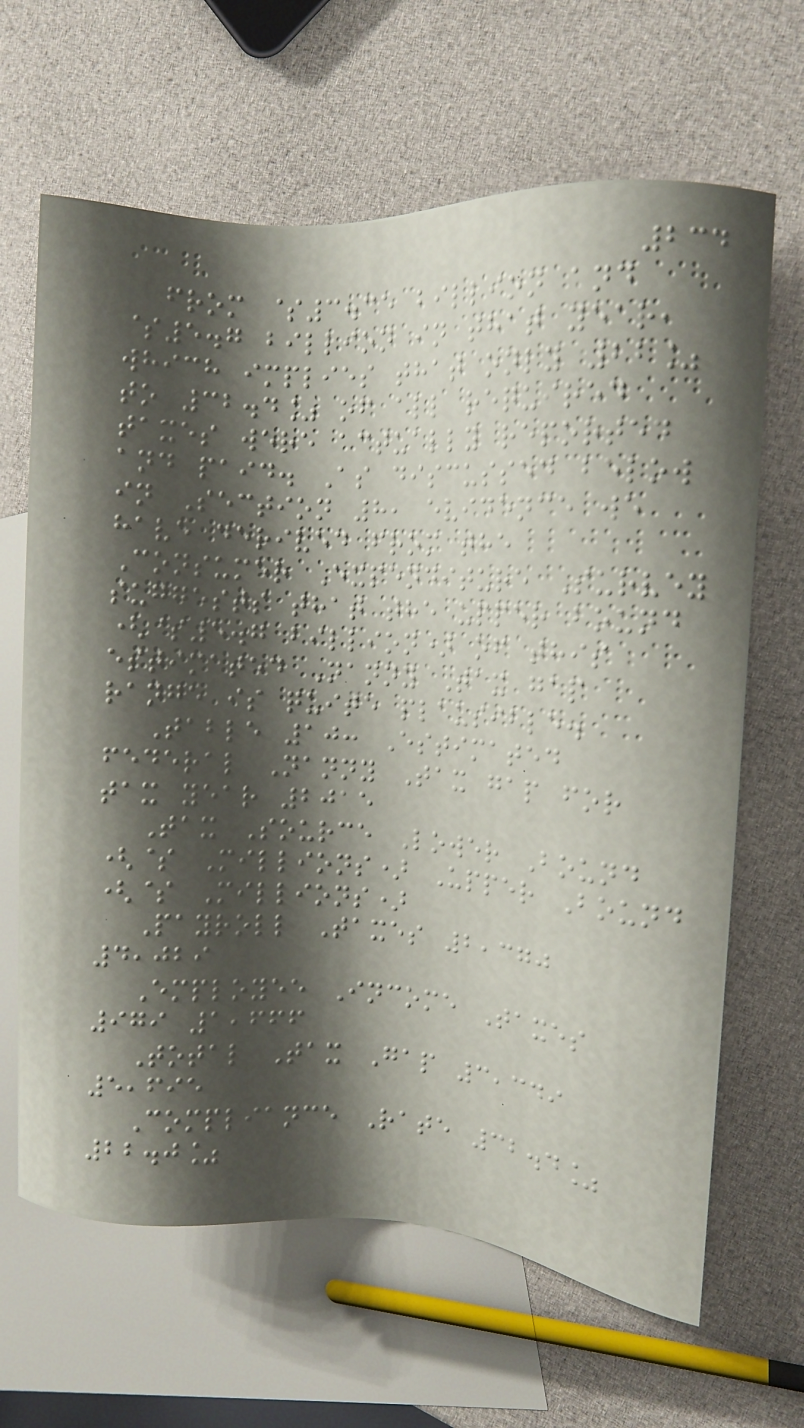234
from $3.35 billion and
$5.7 billion in that year,
which implies that only 22%
to 32.4% of all required
taxes were actually reported
and paid. As discussed below
in Section 8, evidence we
have derived from the
Consumer Expenditure Survey
suggests that the upper bound
($5.7 billion) of this
estimated Nanny Tax gap
range is quite plausible.
Table 10: Estimated
federal Nanny Tax gap for
tax year 2015
Tax Source Lower Bound
($ Millions) Upper Bound
($ Millions)
Payroll Taxes 2,370
4,029
Employee Income Taxes
979 1,666
Total Tax Gap 3,349
5,695
Compliance Rate 32.4%
22.0%
